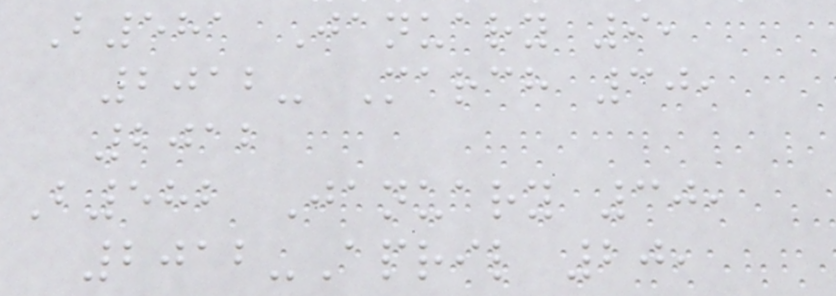B581 January 9,
2012- March 30,
2012
B582 January 30,
2012-April 20,
